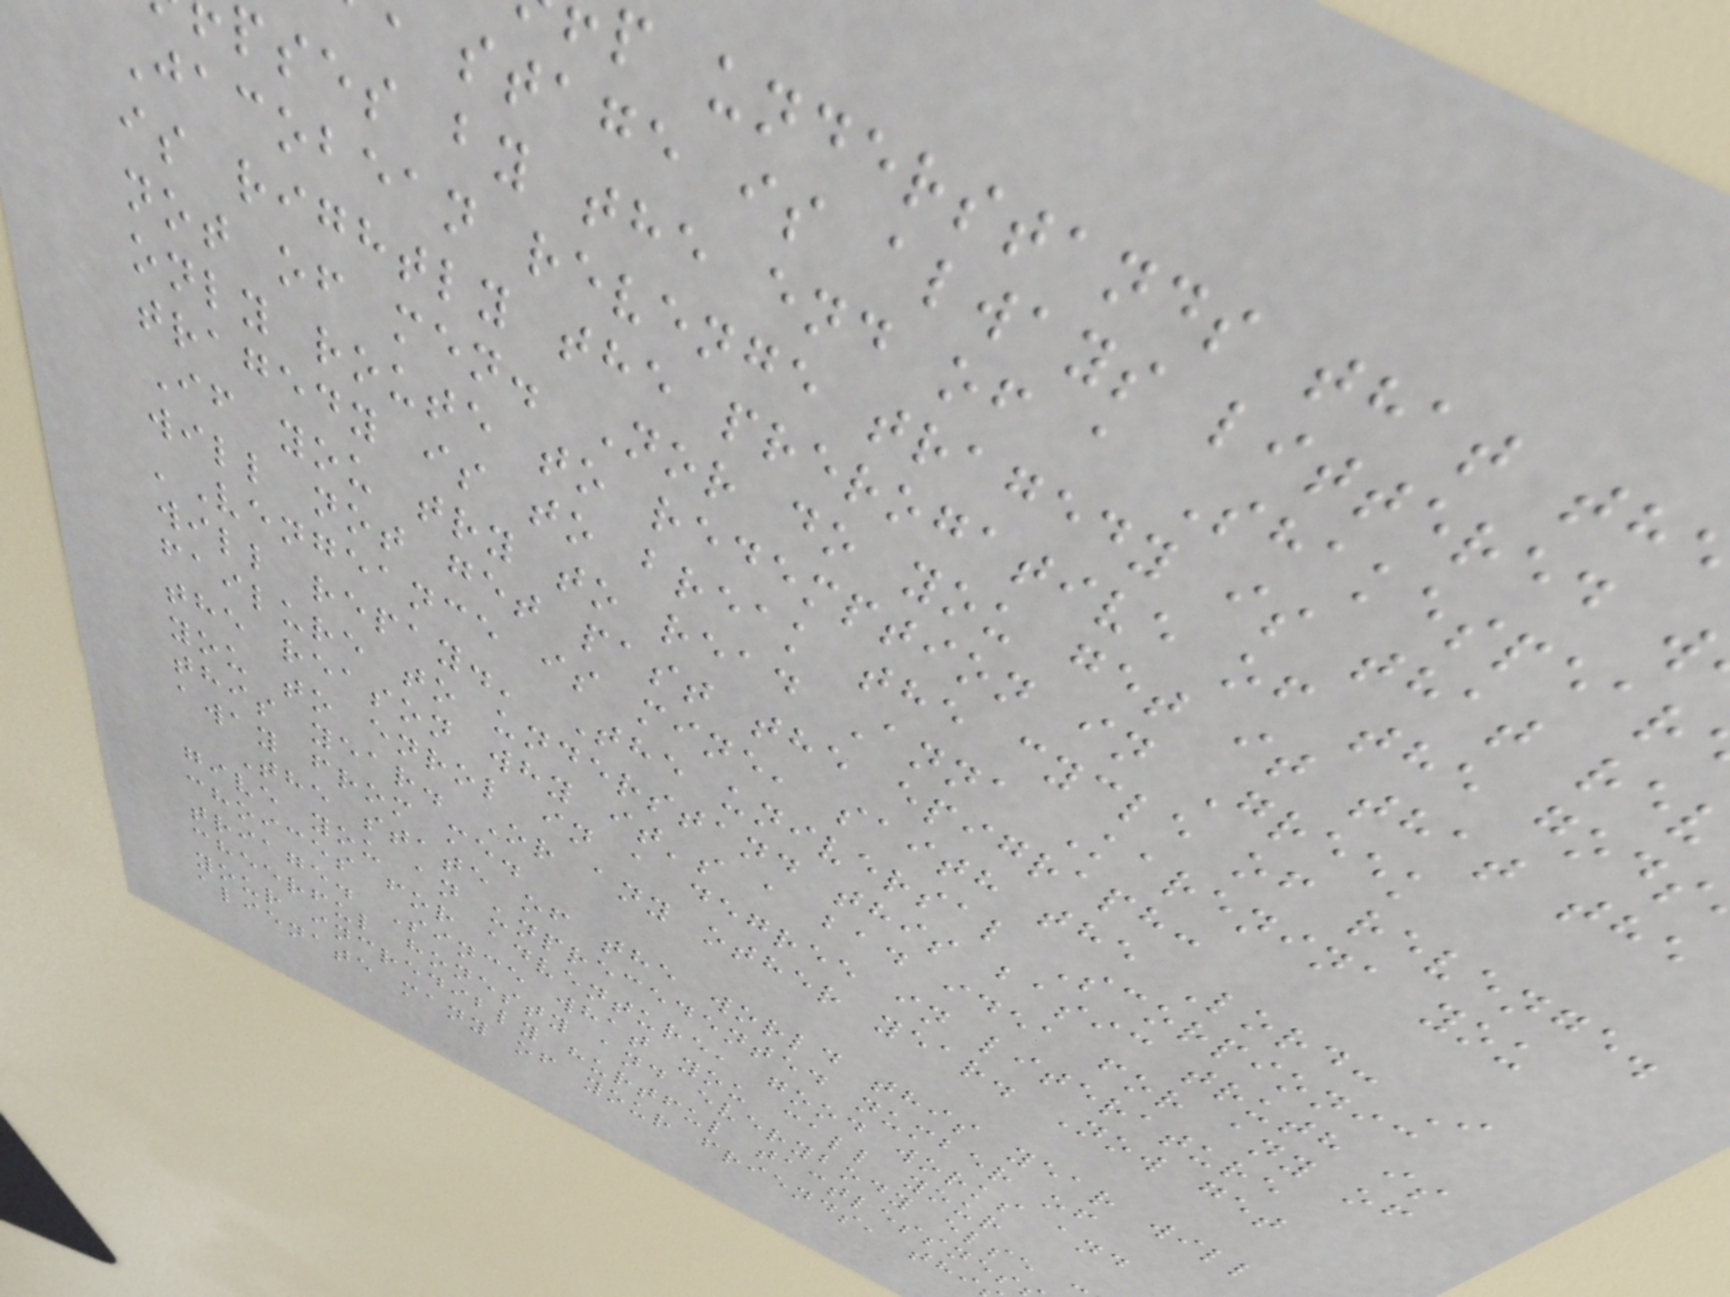p understands that th
stage is always littered w
pses by the end of a Shakespear
Jacobean revenge tragedy is that rev
is rightly the prerogative of the gods
not of men. Nor do you get it that the
only route to redemption in Greek
tragedy is to break the cycle of revenge.
If you try to read Anna Karenina you
will not get past the epigraph:
'Vengeance is mine, saith the Lord: I
will repay.' The universal Scorpionic
failure to understand this basic truth is
the reason why it's a bad idea for any of
you to enrol in a degree in literature
this year. Or any other year. Now get
away from me.
The state of the world this year will
give you an unprecedented number of
choices for adventure, good works and
triage. Since what you call your
cheerful honesty and everybody else
your incredibly hurtful tactlessnes
alienate many of your friends, thi
